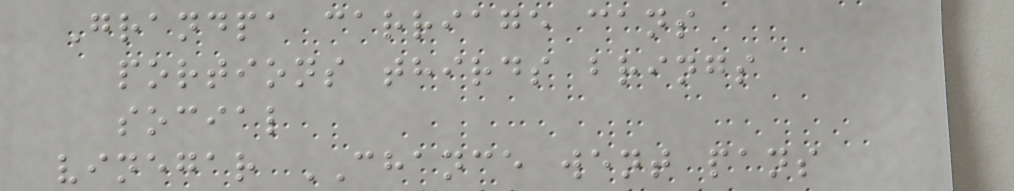Grandpa carriage cans
portions thirds brings
social
vinegar CHANCE went pans
